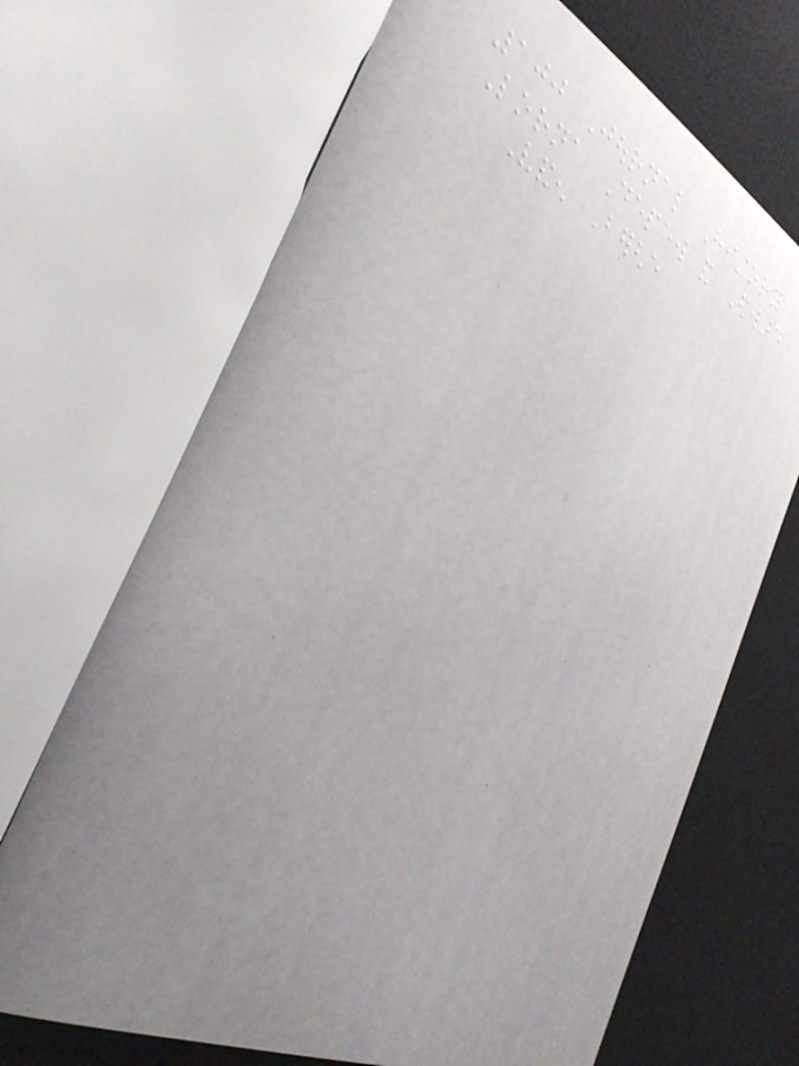100 Journal History
Lorna Depew and Edward
Vanden Berghe
